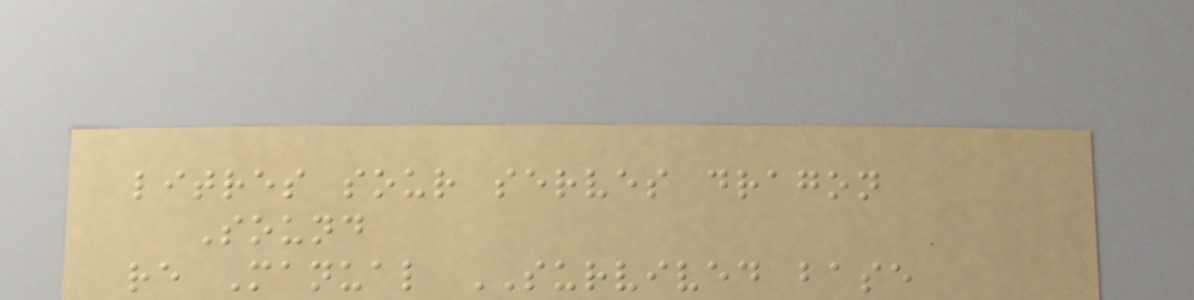litres sour serves dragon
Sound
re Manual SURVIVED base
